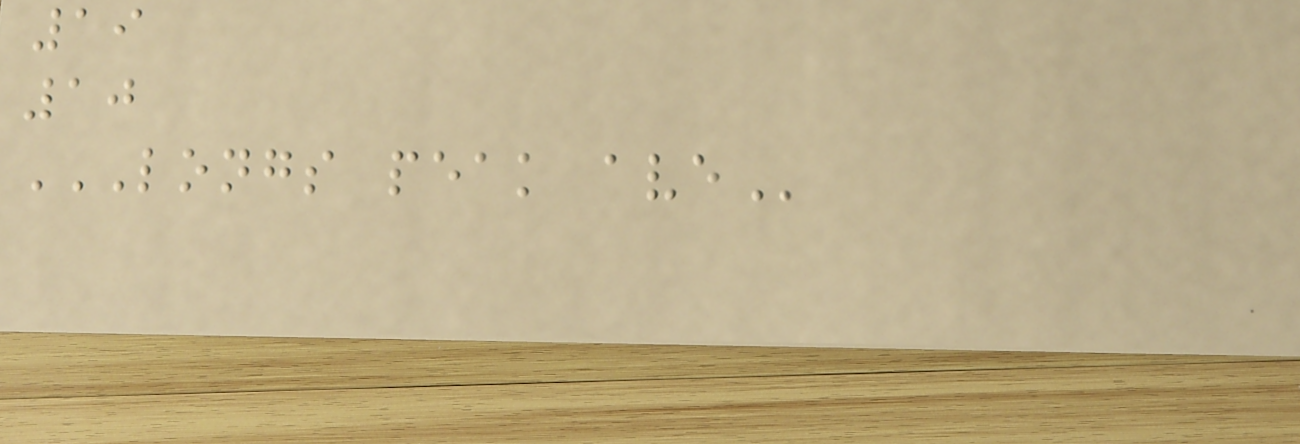19
10
LONGS PEAK AVE
